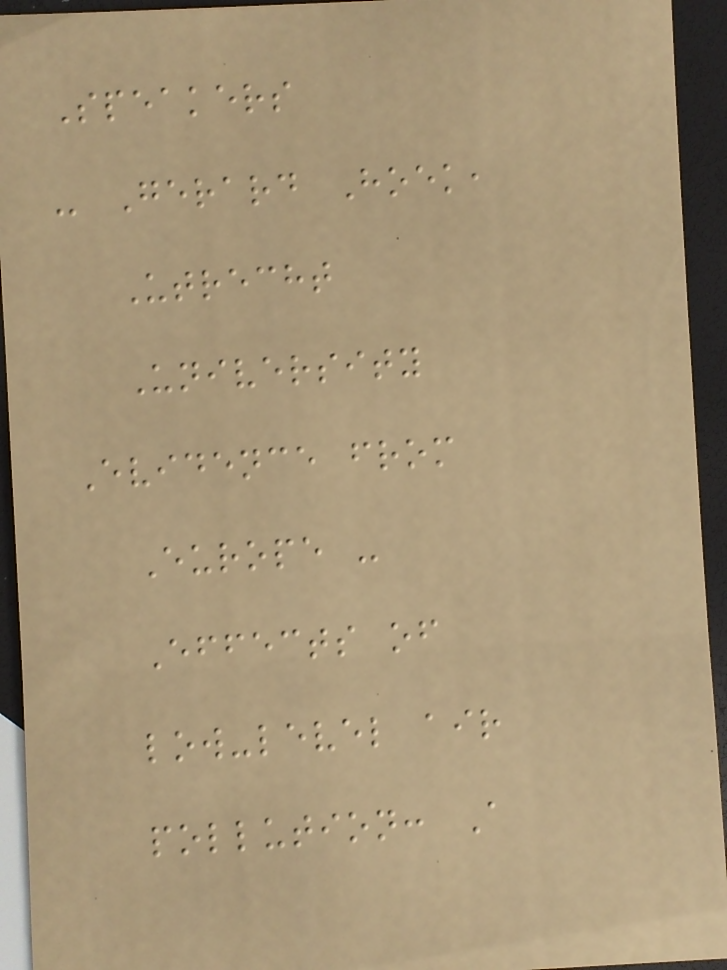Speakers
- Gerard Hoek,
Utrecht
University
Evidence from
Europe -
Effects of
low-level air
pollution: A
